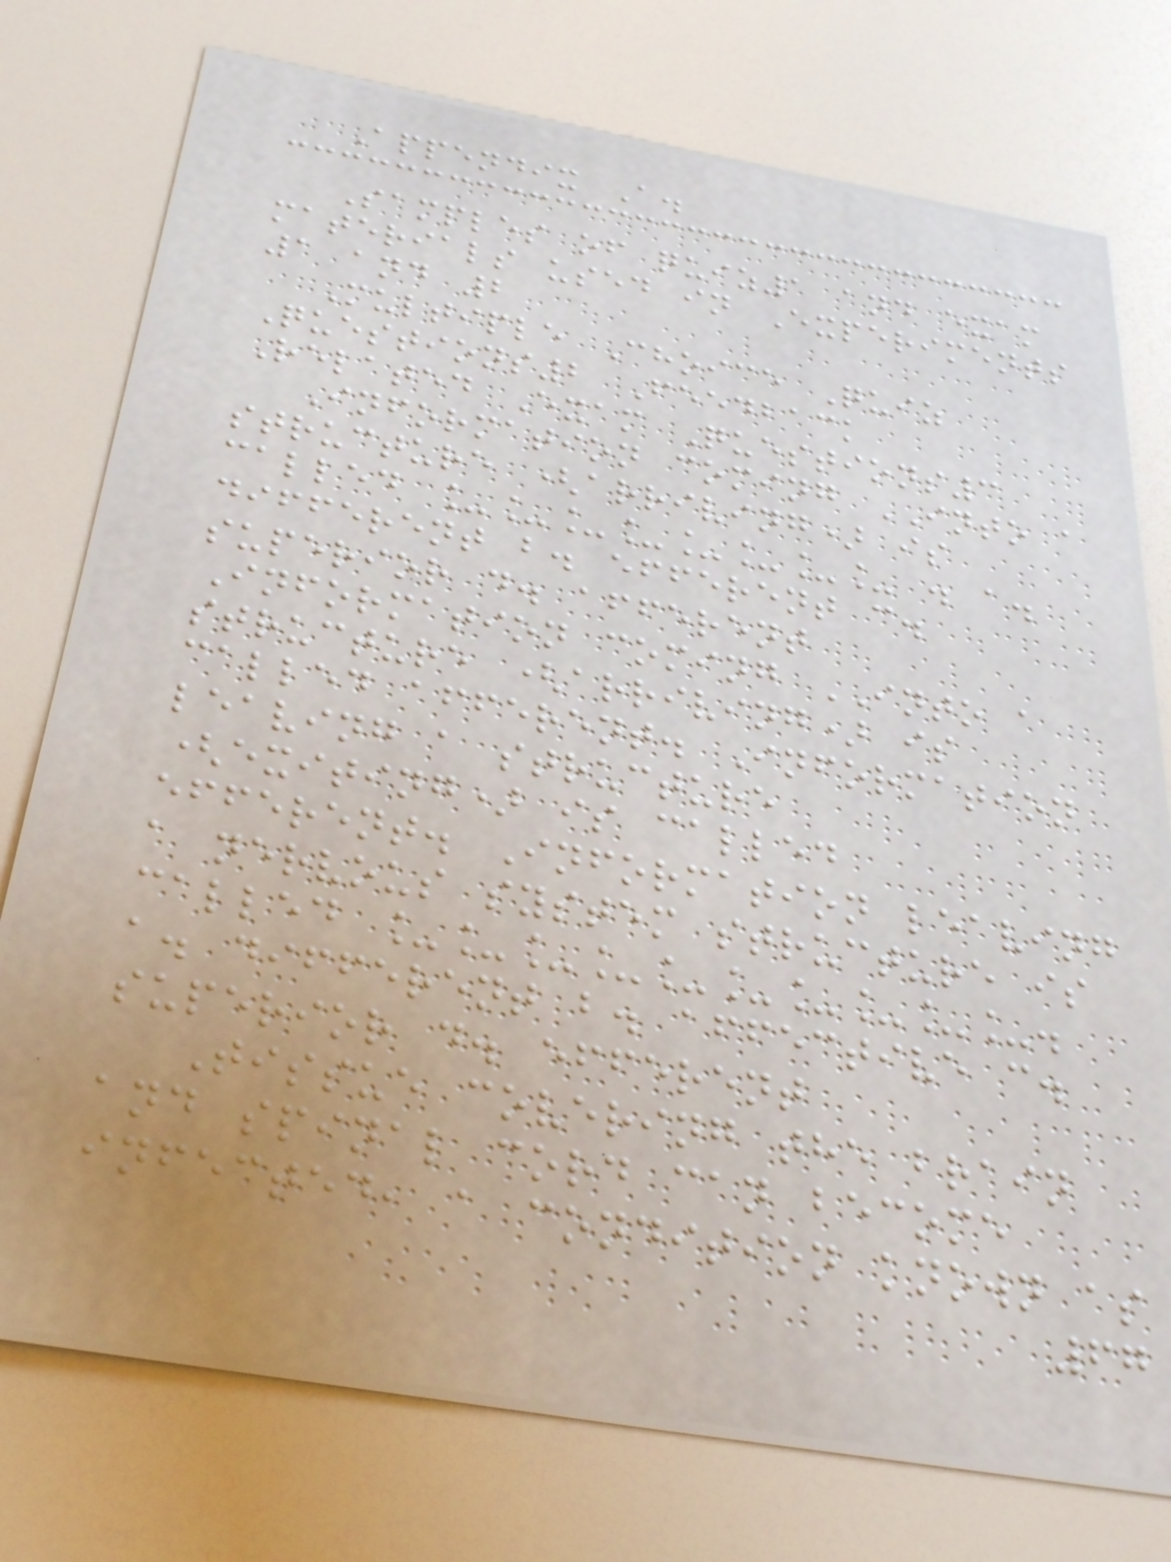Appendix A.
Samples of quiz1 and exam
materials used in Experiments
1 and 2
Multiple Choice Quiz
Questions2 Feedback
Related Exam Questions3
Information coming INTO a
structure (arriving) is
called ________ . a.
different b. efferent c.
superior d. afferent
Information coming INTO a
structure (arriving) is
called afferent. Information
leaving a structure
(exiting) is called
efferent. Information leaving
a nervous system structure is
called __________.
a. different b. affective c.
superior d. efferent
Tissue covering the brain
and spinal cord can become
infected, a condition known as
67
